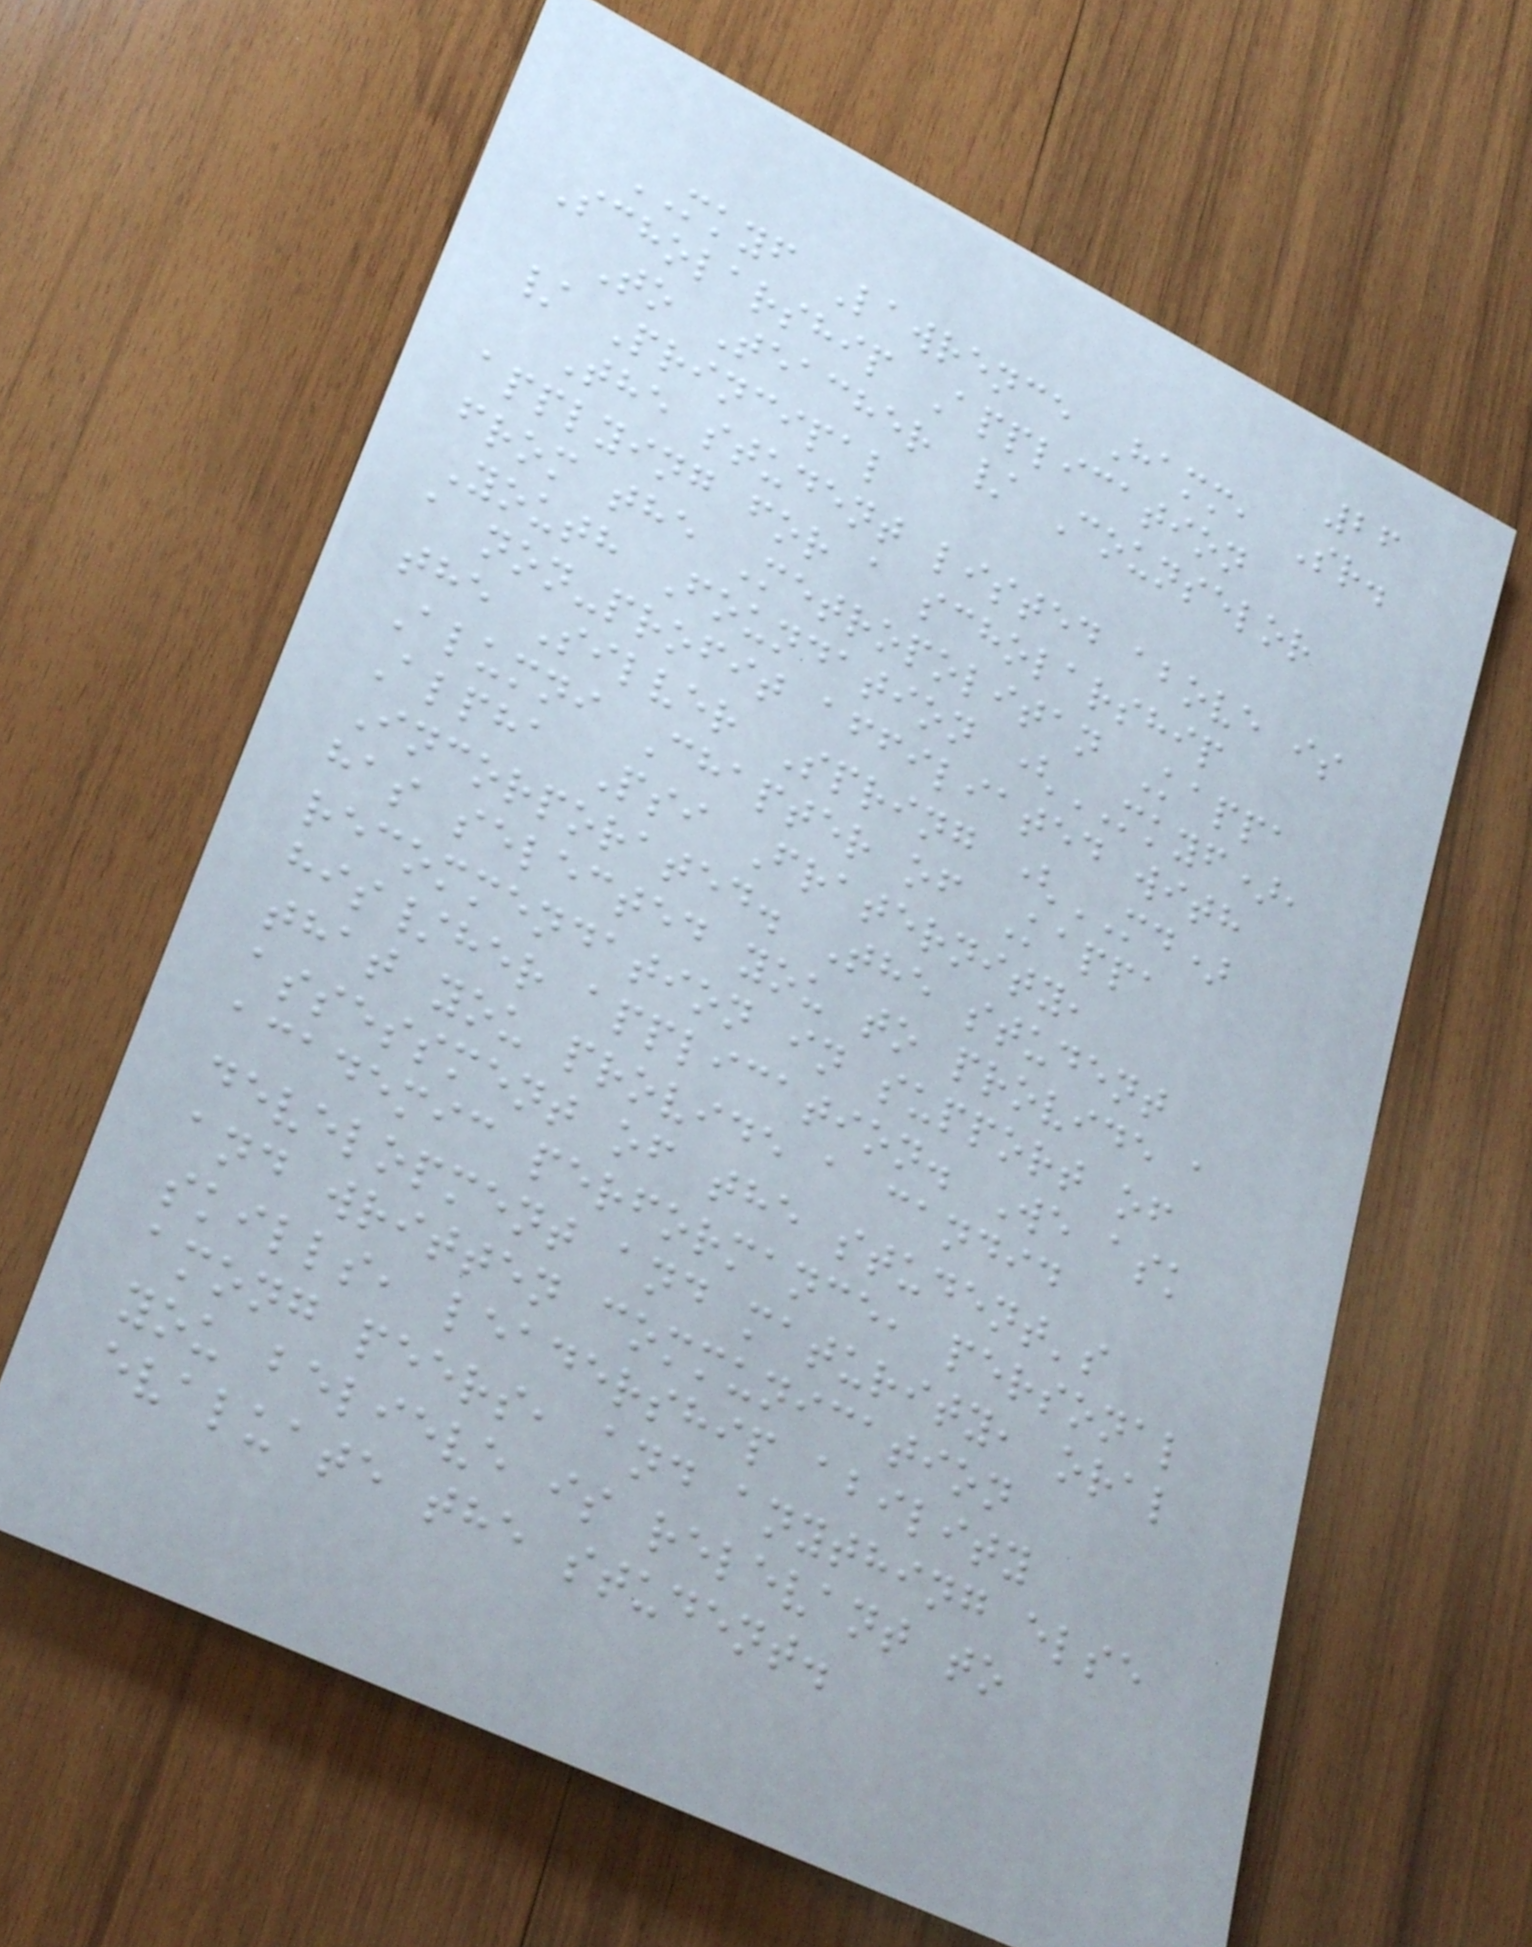26
MKYF Lawrence Hamm, Sr.
Scholarship Application
To Teacher / Counselor
/ Principal
The student listed above is
applying for a scholarship
from the Metropolitan Kappa
Youth Foundation (MKYF),
a non-profit affiliated with
the Silver Spring (MD)
Alumni Chapter of Kappa
Alpha Psi Fraternity,
Incorporated. The student
has selected you to provide a
recommendation in support of
his/her application. We ask
that you provide a candid
assessment of the student's
academic performance, personal
development and maturity, oral
and written communication
skills, leadership ability
among peers, and anything else
you believe is relevant to
evaluate the student.
